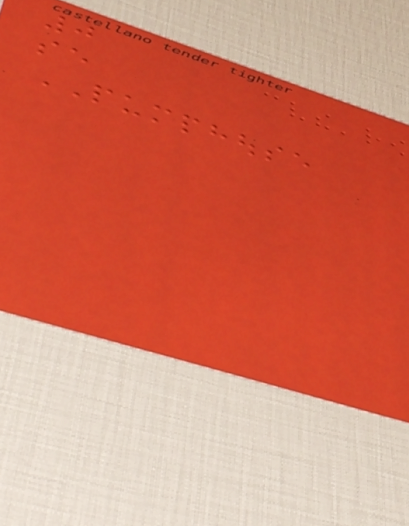0
se
PUMPHOUSE
